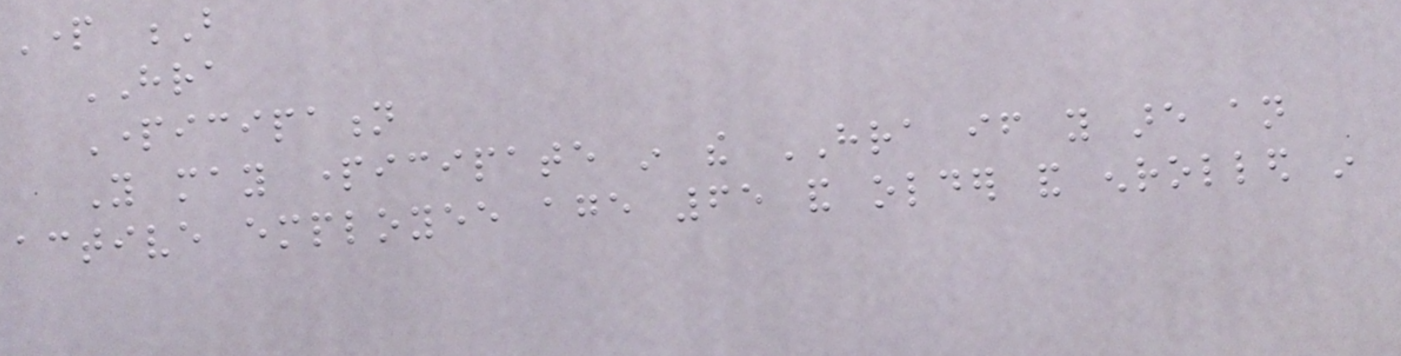Part B
HRA
Participation
You may participate in the HRA if you are an
active employee age 65 and older and enrolled in
